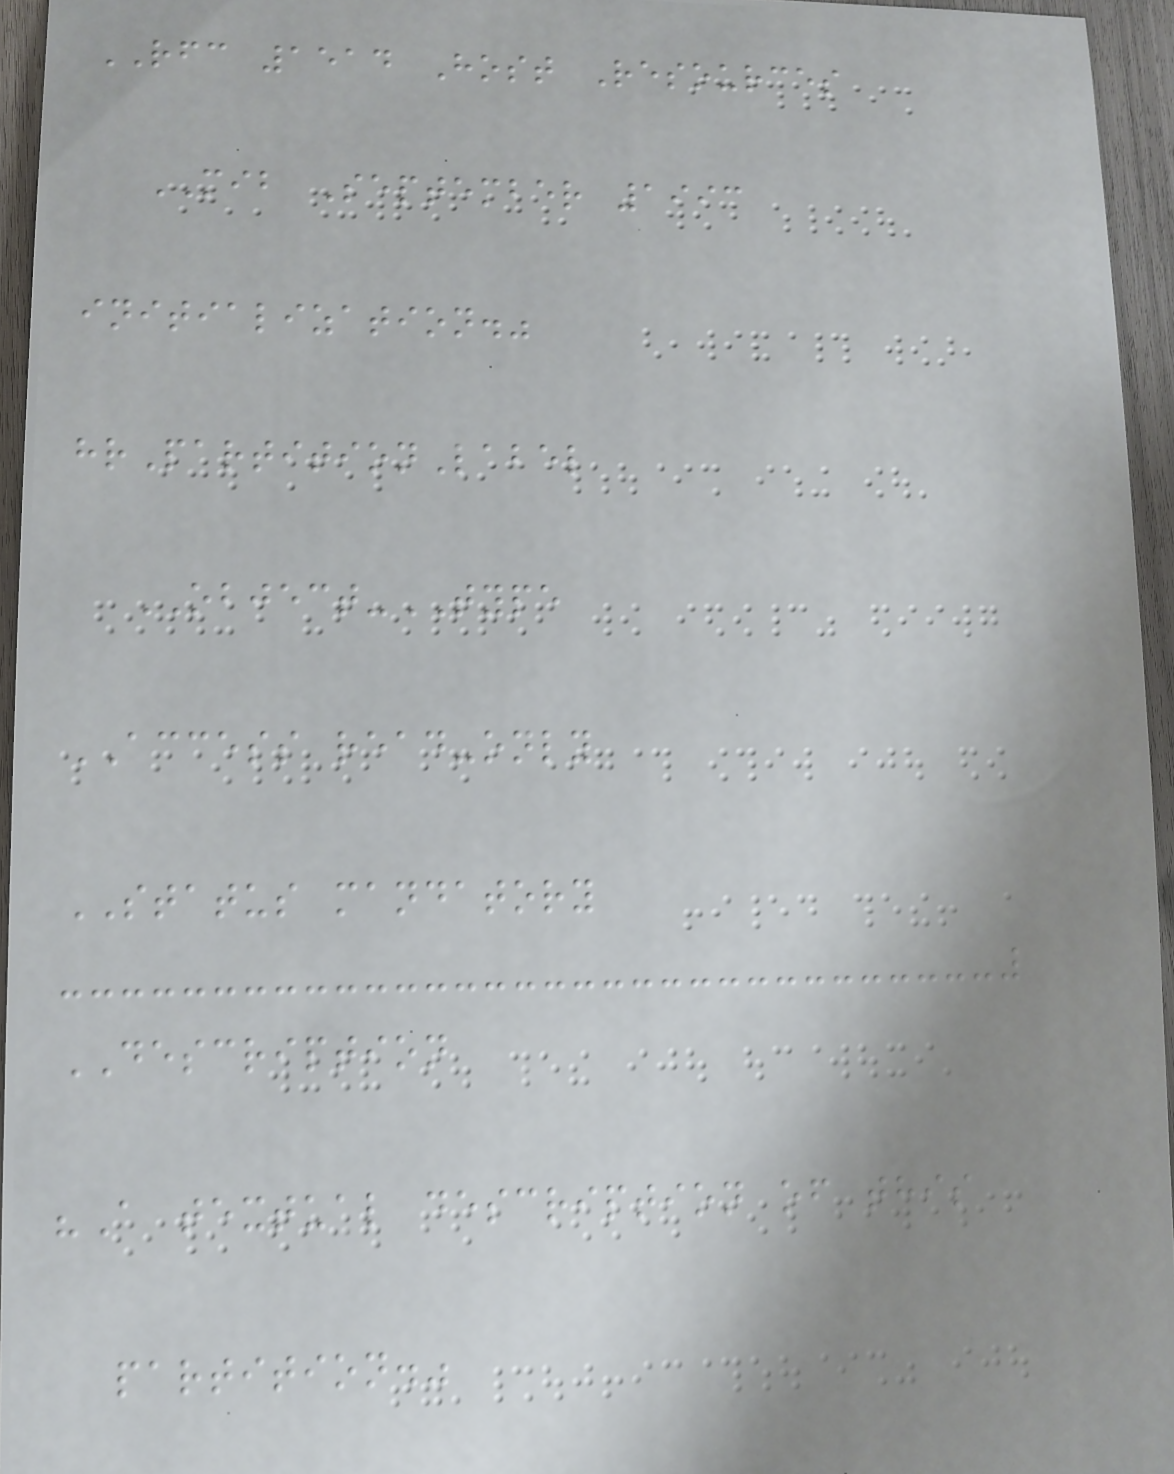RFC 1514 Host Resources
MIB September 1993
initialization."
hrPartitionLabel
OBJECT-TYPE
ACCESS read-only
STATUS mandatory
DESCRIPTION
"A textual description of this
partition."
